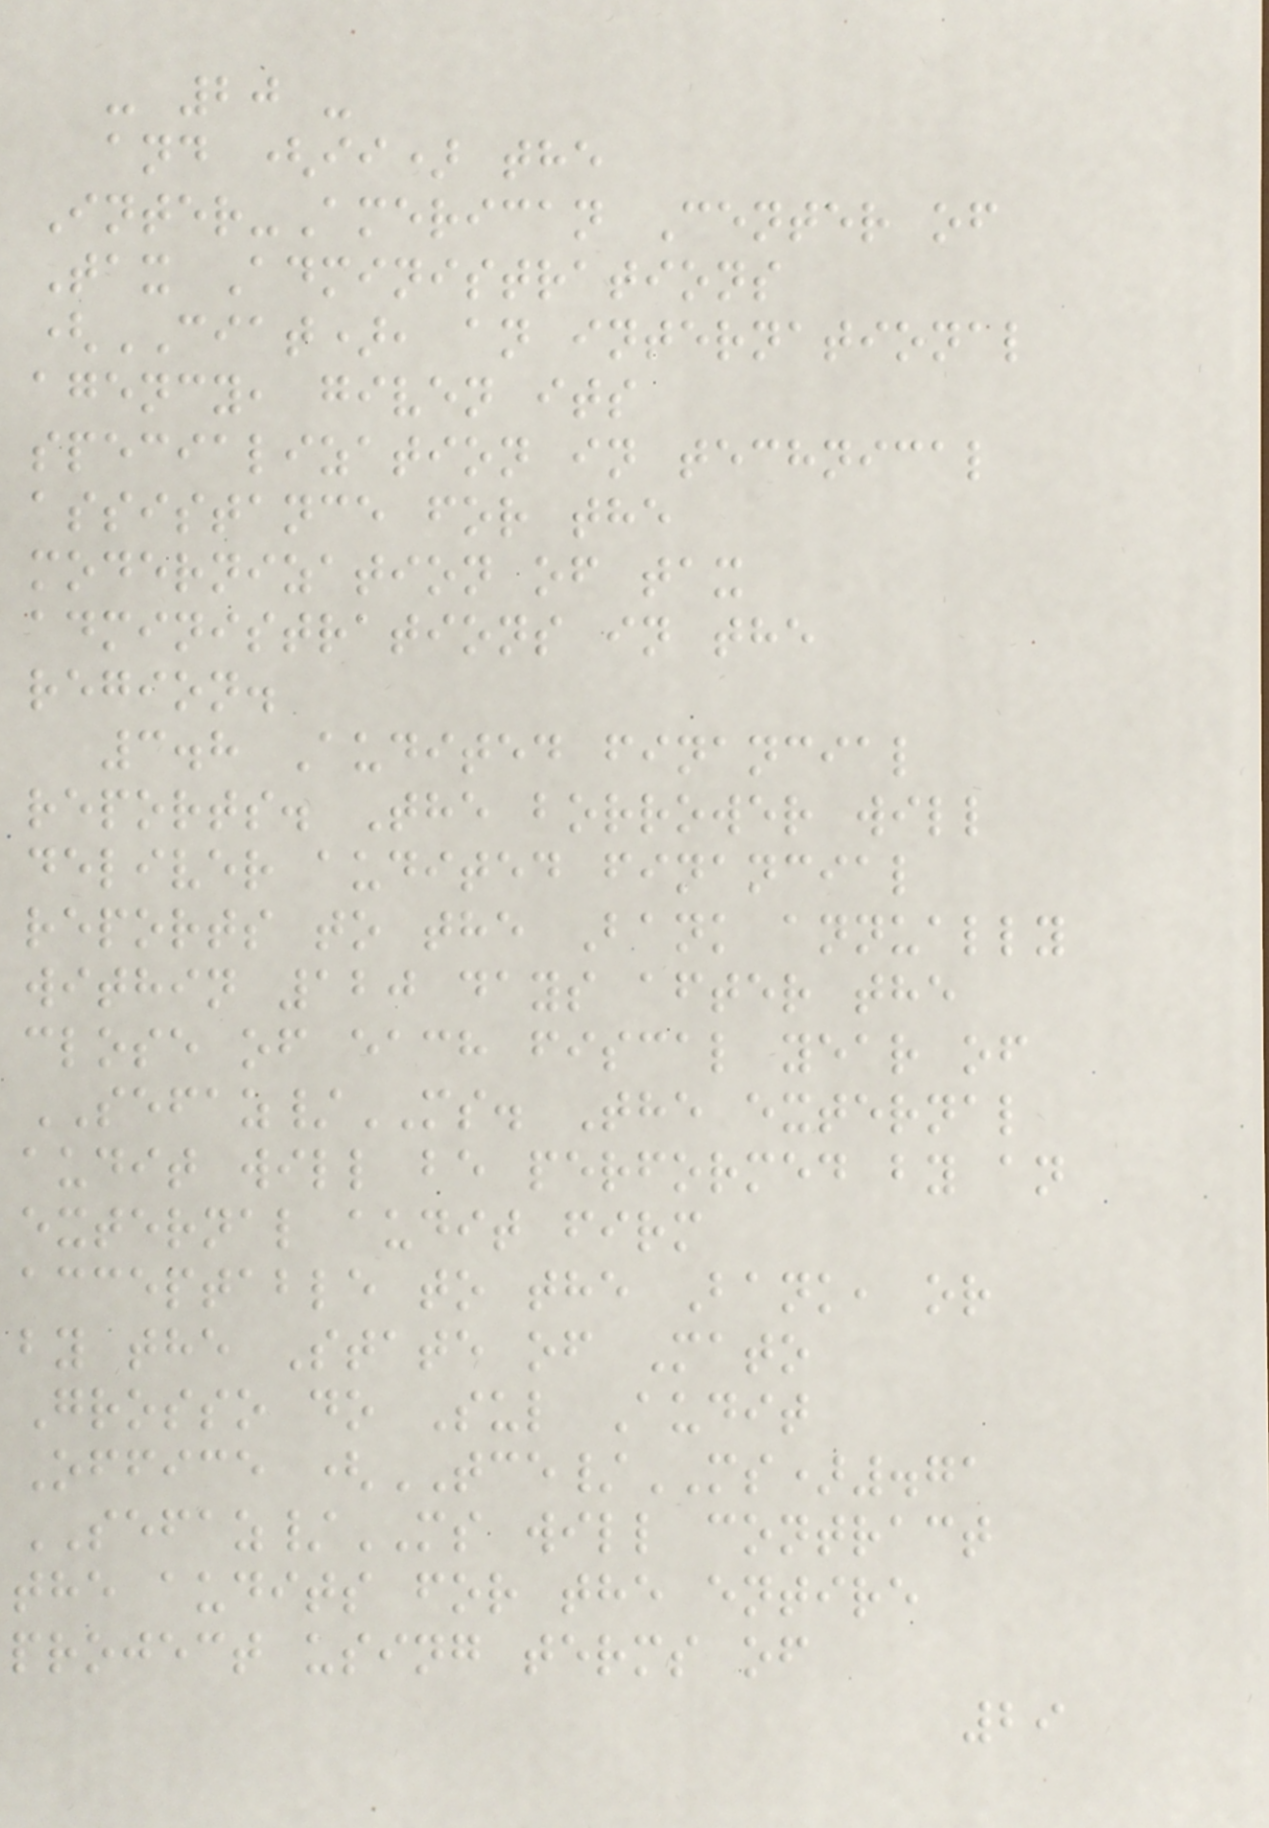- 20 -
and (ii) the
Inter-American Center of
Tax Administrations
(CIAT), an international
agency, given its
specialization in technical
assistance for the
modernization of tax
administrations in the
region.
3.8 Audited financial
reports. The borrower will
deliver audited financial
reports to the Bank annually
within 120 days after the
close of each fiscal year of
SEFAZ/MS. The external
audit will be performed by an
external audit firm
acceptable to the Bank, or
by the State of Mato
Grosso do Sul Audit
Office (TCE/MS).71
SEFAZ/MS will contract
the audits for the entire
project using terms of
29
